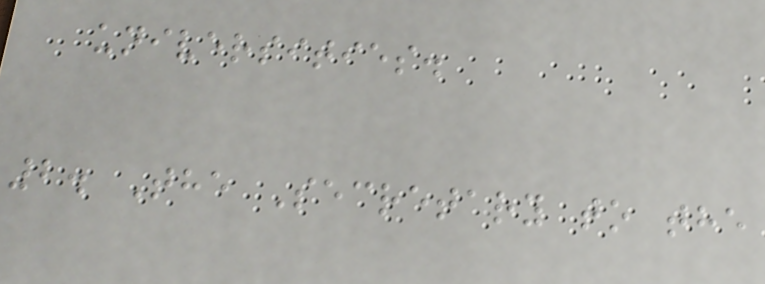universities.
2. The Secretary to the
